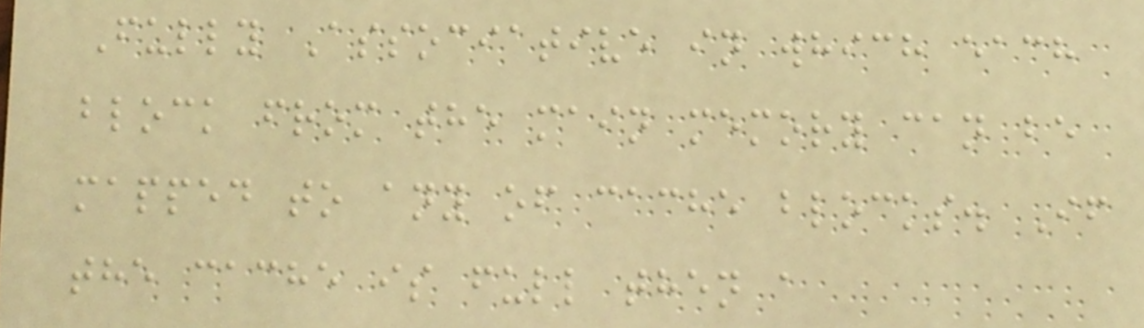Fully Associative in which each
block from the main memory can be
mapped to any of cache blocks. If
the cache is full then a
